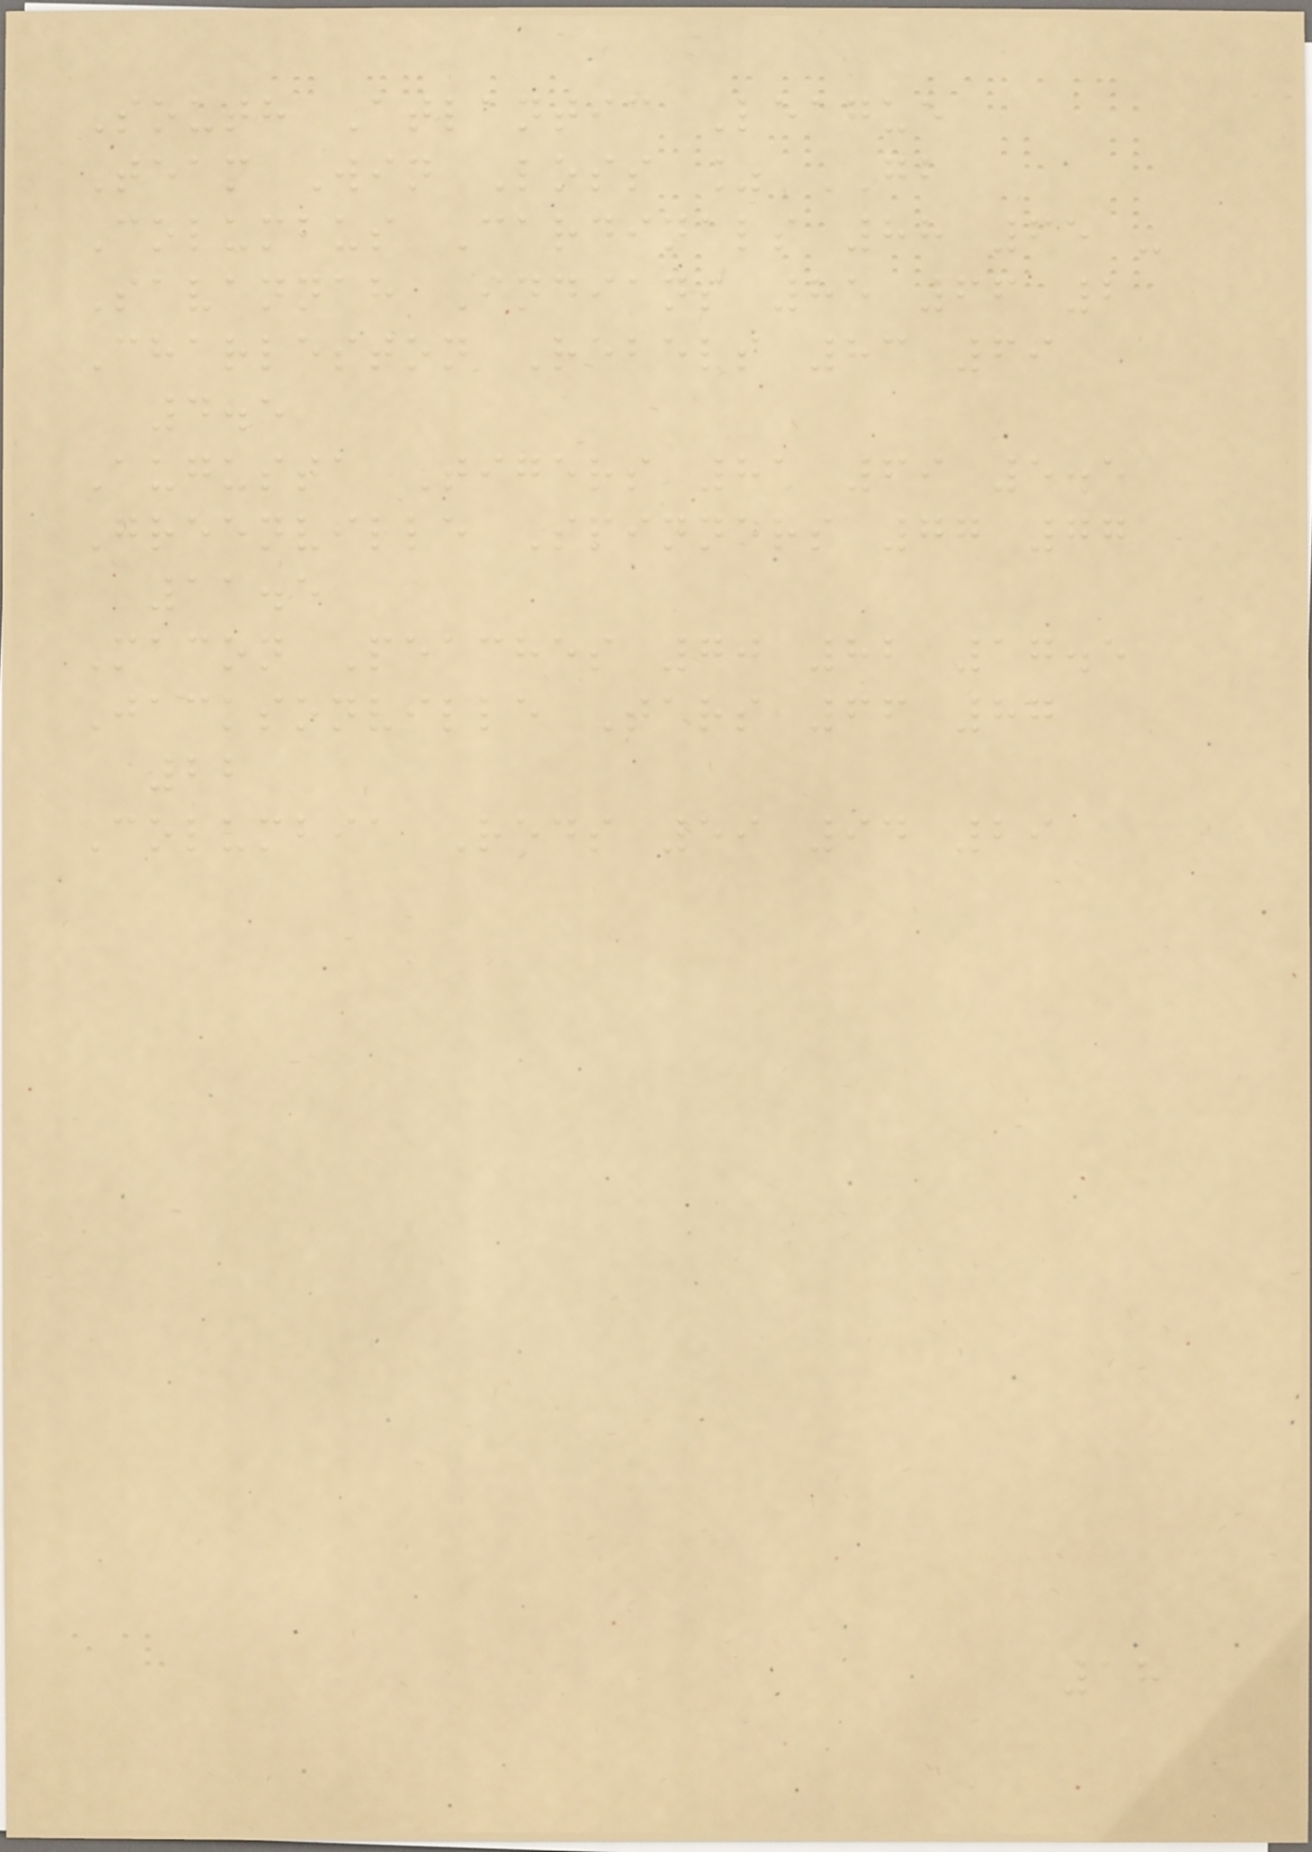South Atlantic League
Team Win Loss % GB
Columbus Cardinals 88 65 -
Savannah Indians 85 66 2
Charleston Rebels 83 69
4.5
Augusta Tigers 81 69 5.5
Greenville Spinners 77 77
11.5
Macon Peaches 70 82 17.5
Jacksonville Tars 66 87
22
Columbia Reds 59 94 29
18
